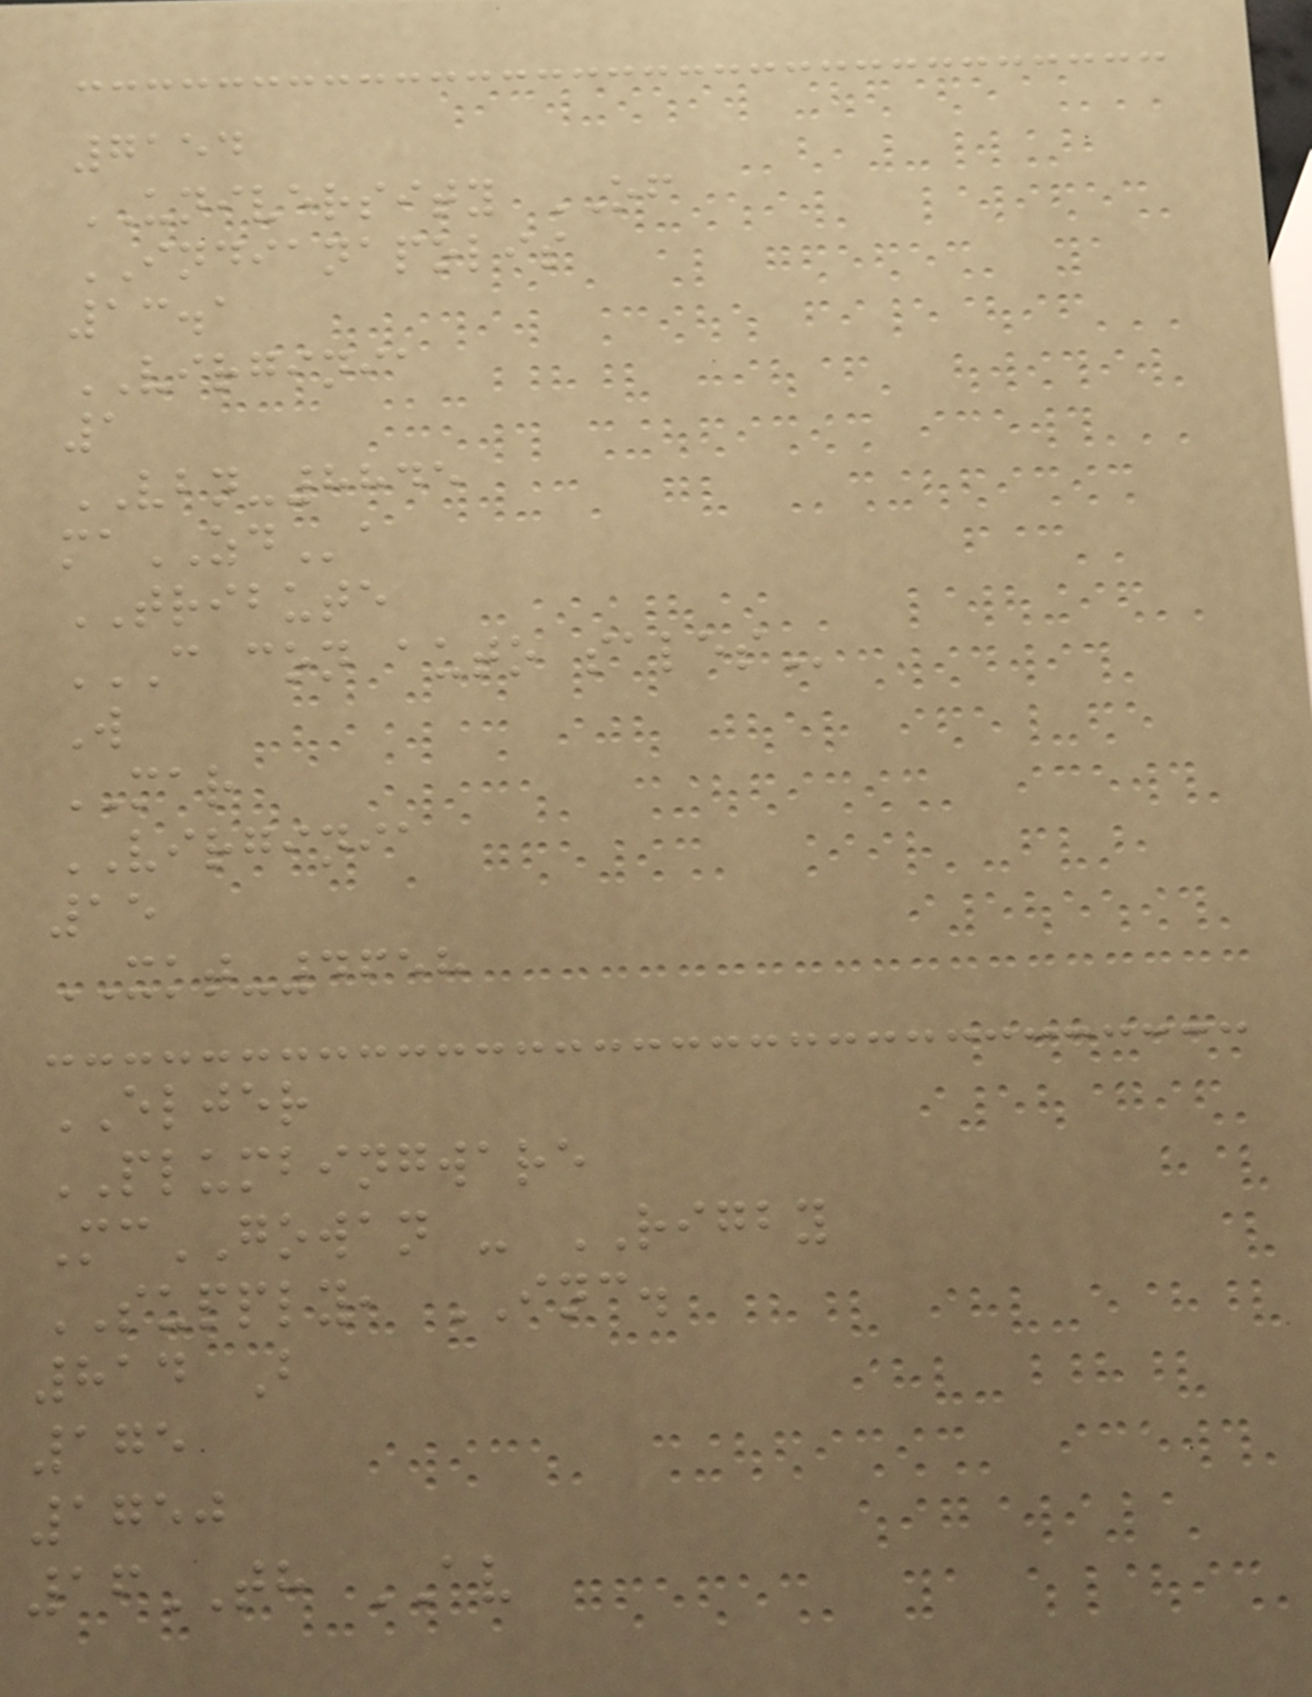7154
UNIVERSITY OF
INDIANAPOLIS
13.1
VIRGINIA
1
VBN-8845
maZDa
TRIBUTE
C CON AUTO SALES
W
MAR
VIRGINIA
15
XKT-4658
ELJER
PLUMBINGWARE
McGOWAN - RIGBY
SUPPLY, INC.
814 B
175
1750
16TH AV
